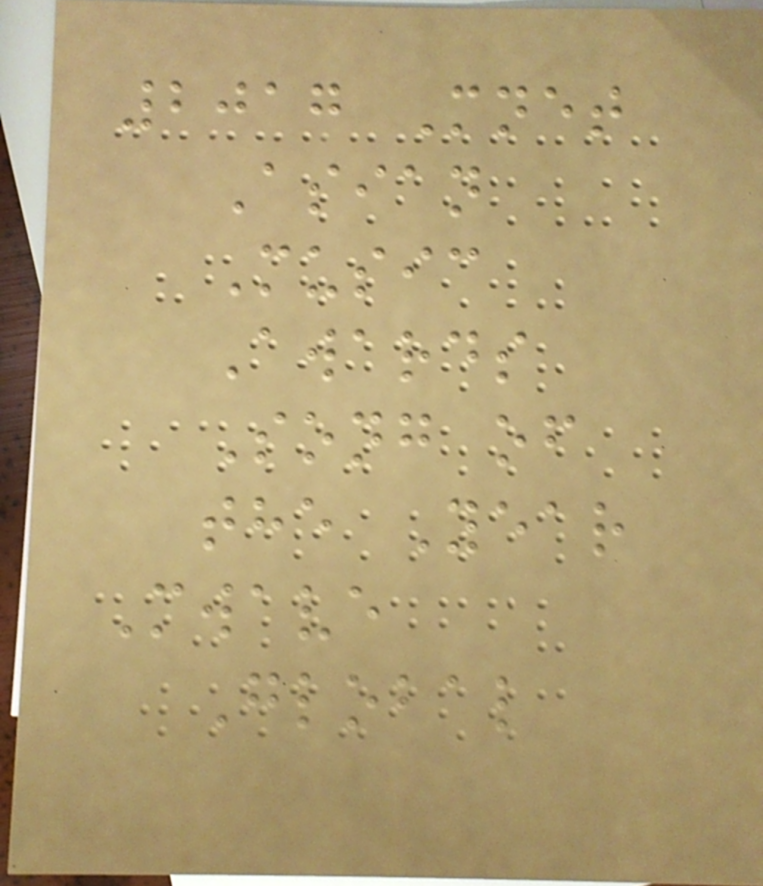2017 Mnet
Asian
Music
Awards
Song of
the Year
Mwave
Global
